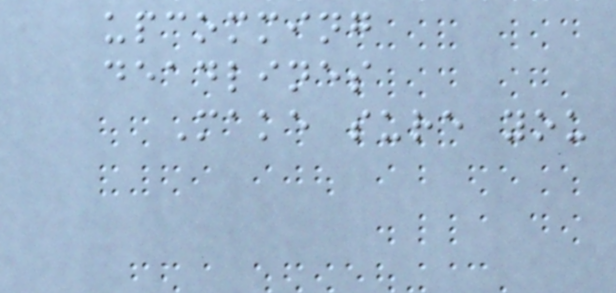upcomming
deadlines
Make sure you
